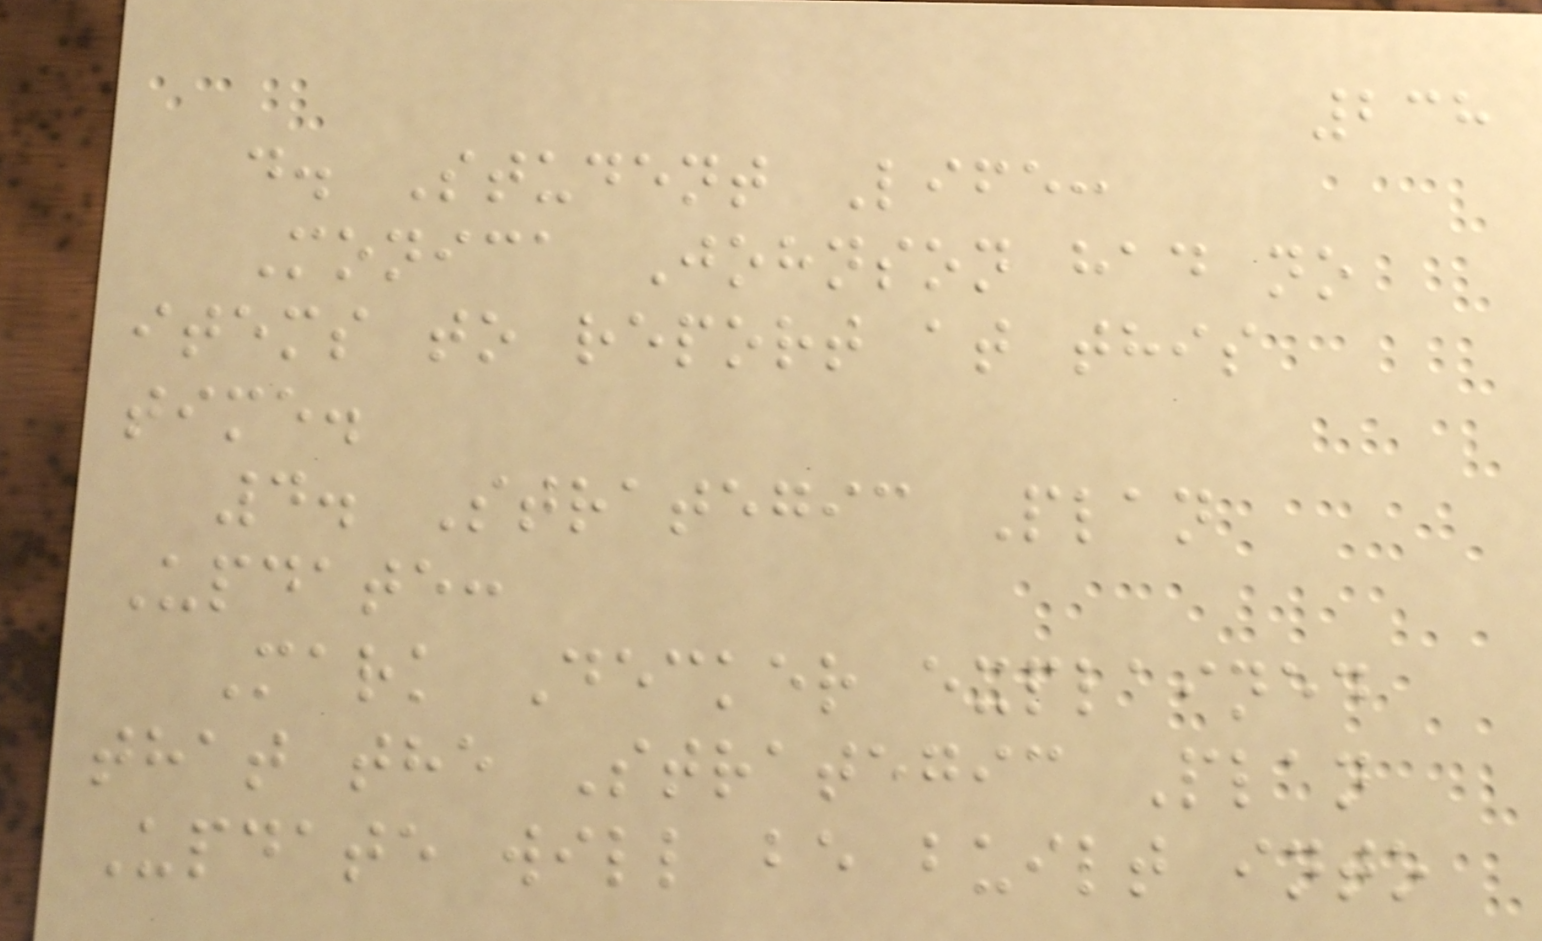238
d. Student Life:
Monica Johnson had no
items to report at this
time.
4. Strategic Plan
Update:
Mark Decker explained
that the Strategic Plan
Update will be built into
